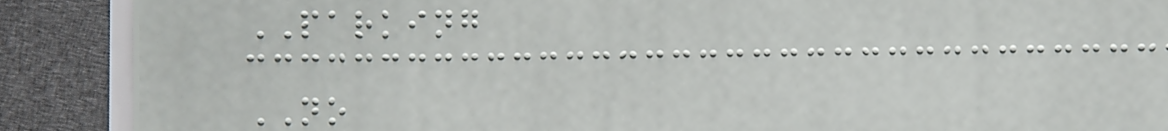PARKING
NO
